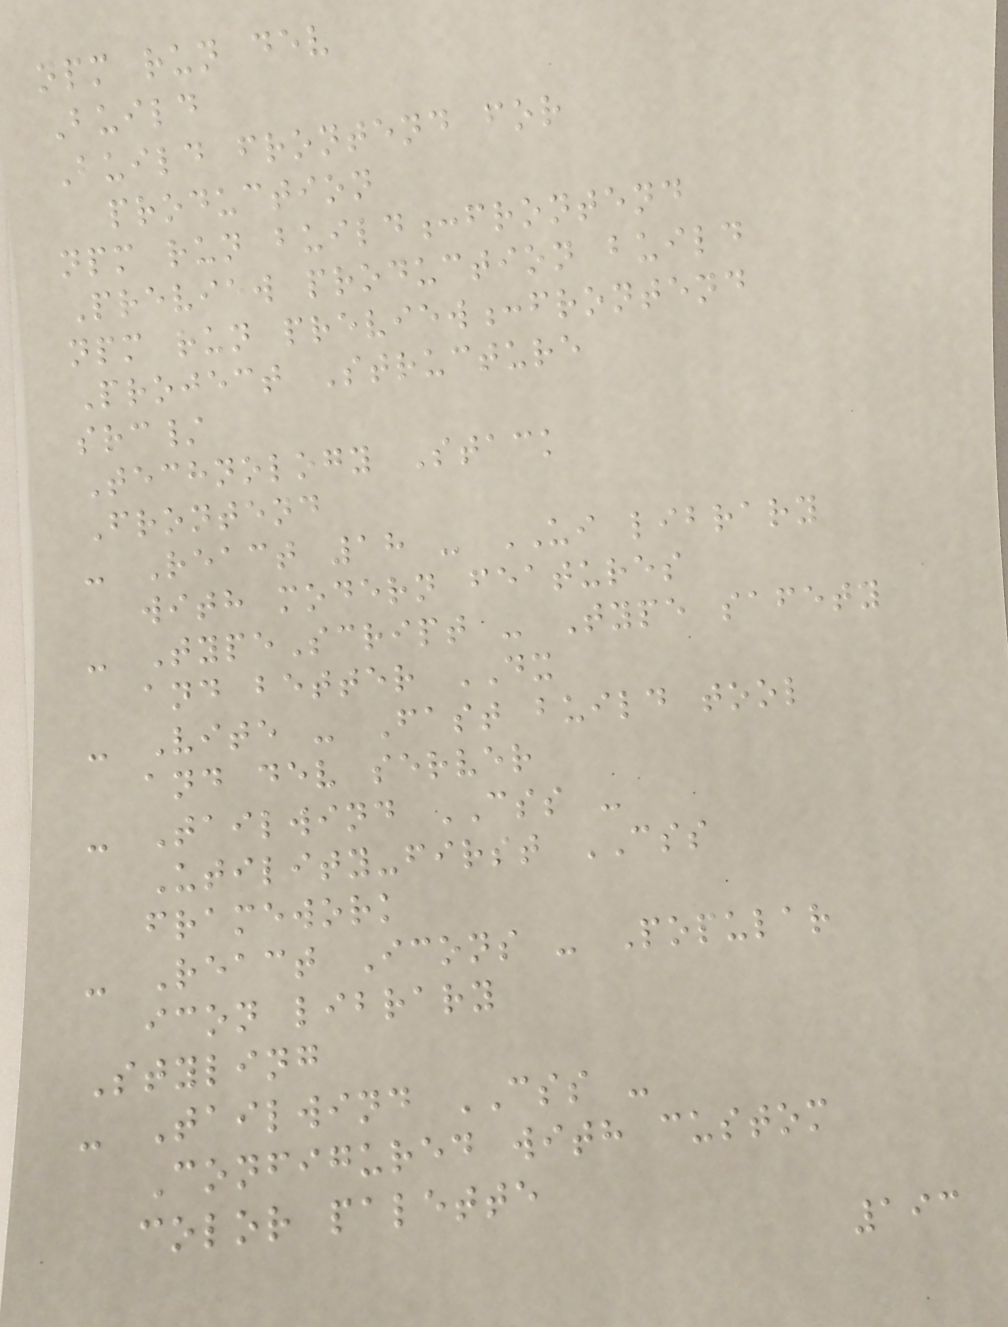npm run dev
Build
Build frontend for
production
npm run build:frontend
Preview production build
npm run preview:frontend
Project Structure
src/
Technology Stack
Frontend
- React 18 - UI library
with modern features
- TypeScript - Type safety
and better DX
- Vite - Fast build tool
and dev server
- Tailwind CSS -
Utility-first CSS
framework
- React Icons - Popular
icon library
Styling
- Tailwind CSS -
Configured with custom
color palette
193
